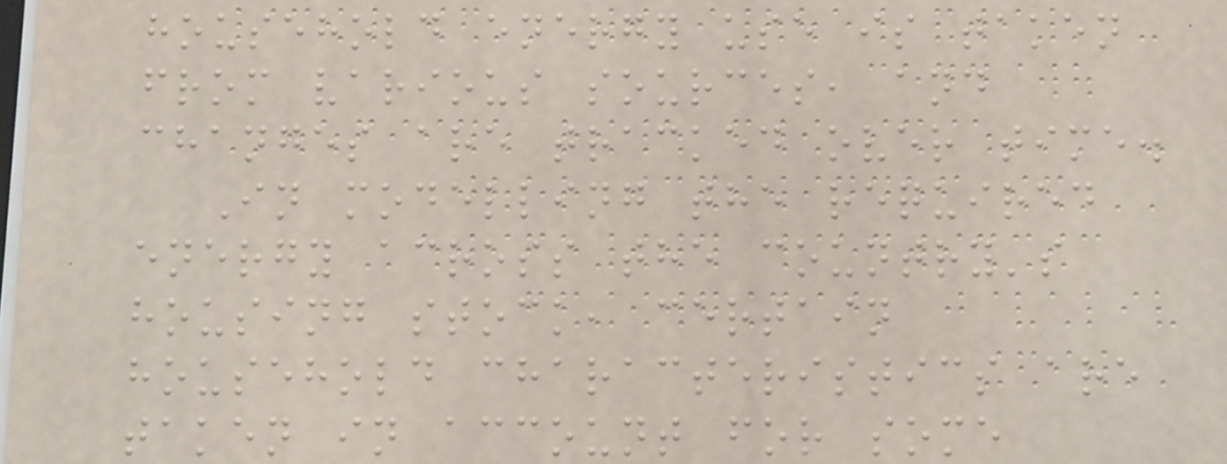household energy use is taken
from various sources, and
changes are tracked over time.
In modelling the required
energy across the country's
housing stock, certain
household characteristics are
taken in account for some
